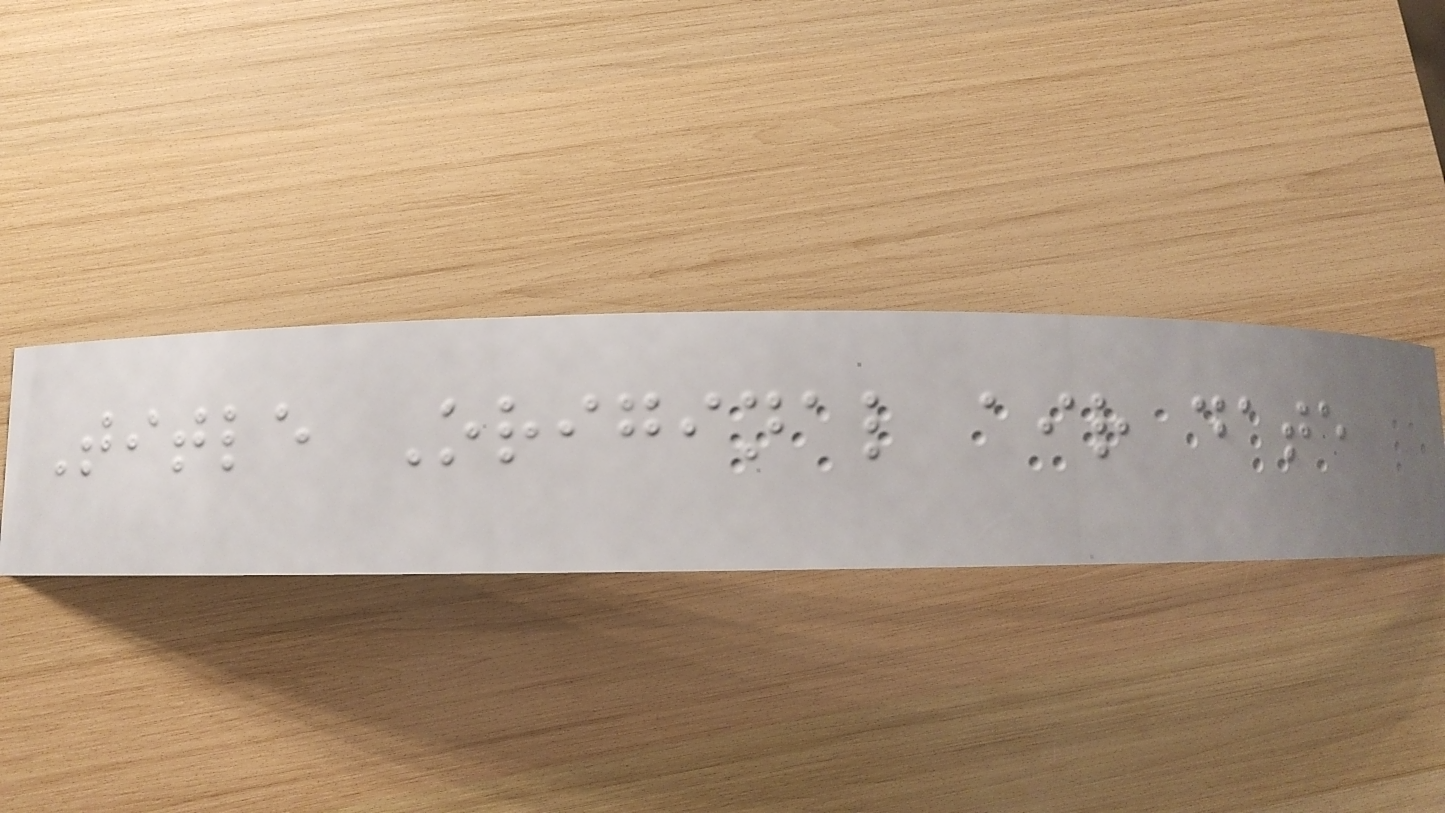Title Original air date
